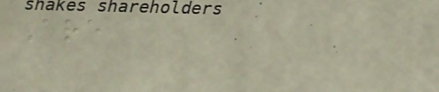Are
